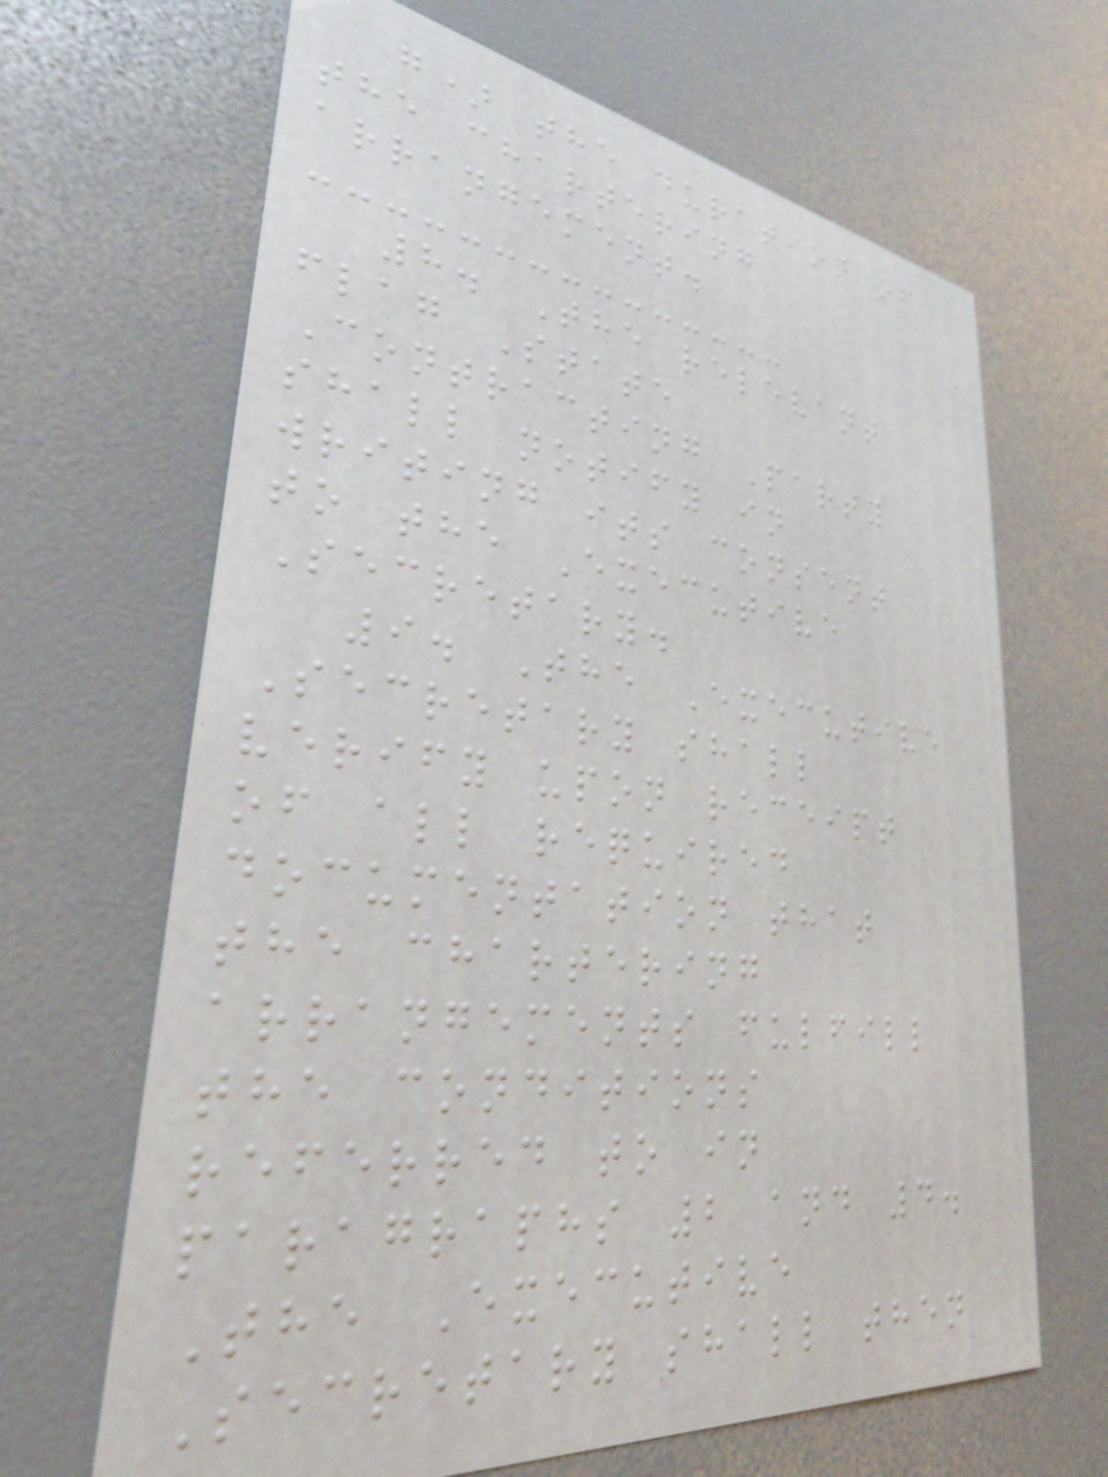g) the duration of
the chartering
arrangement.
8. The relevant
flag State
Contracting Party
shall notify in
writing its consent
to the Executive
Secretary.
9. The Executive
Secretary shall
verify upon receipt
of all required
documentation that
the chartering
arrangements fulfill
the conditions
referred to in
paragraphs 2 and 4.
The Executive
Secretary shall then
